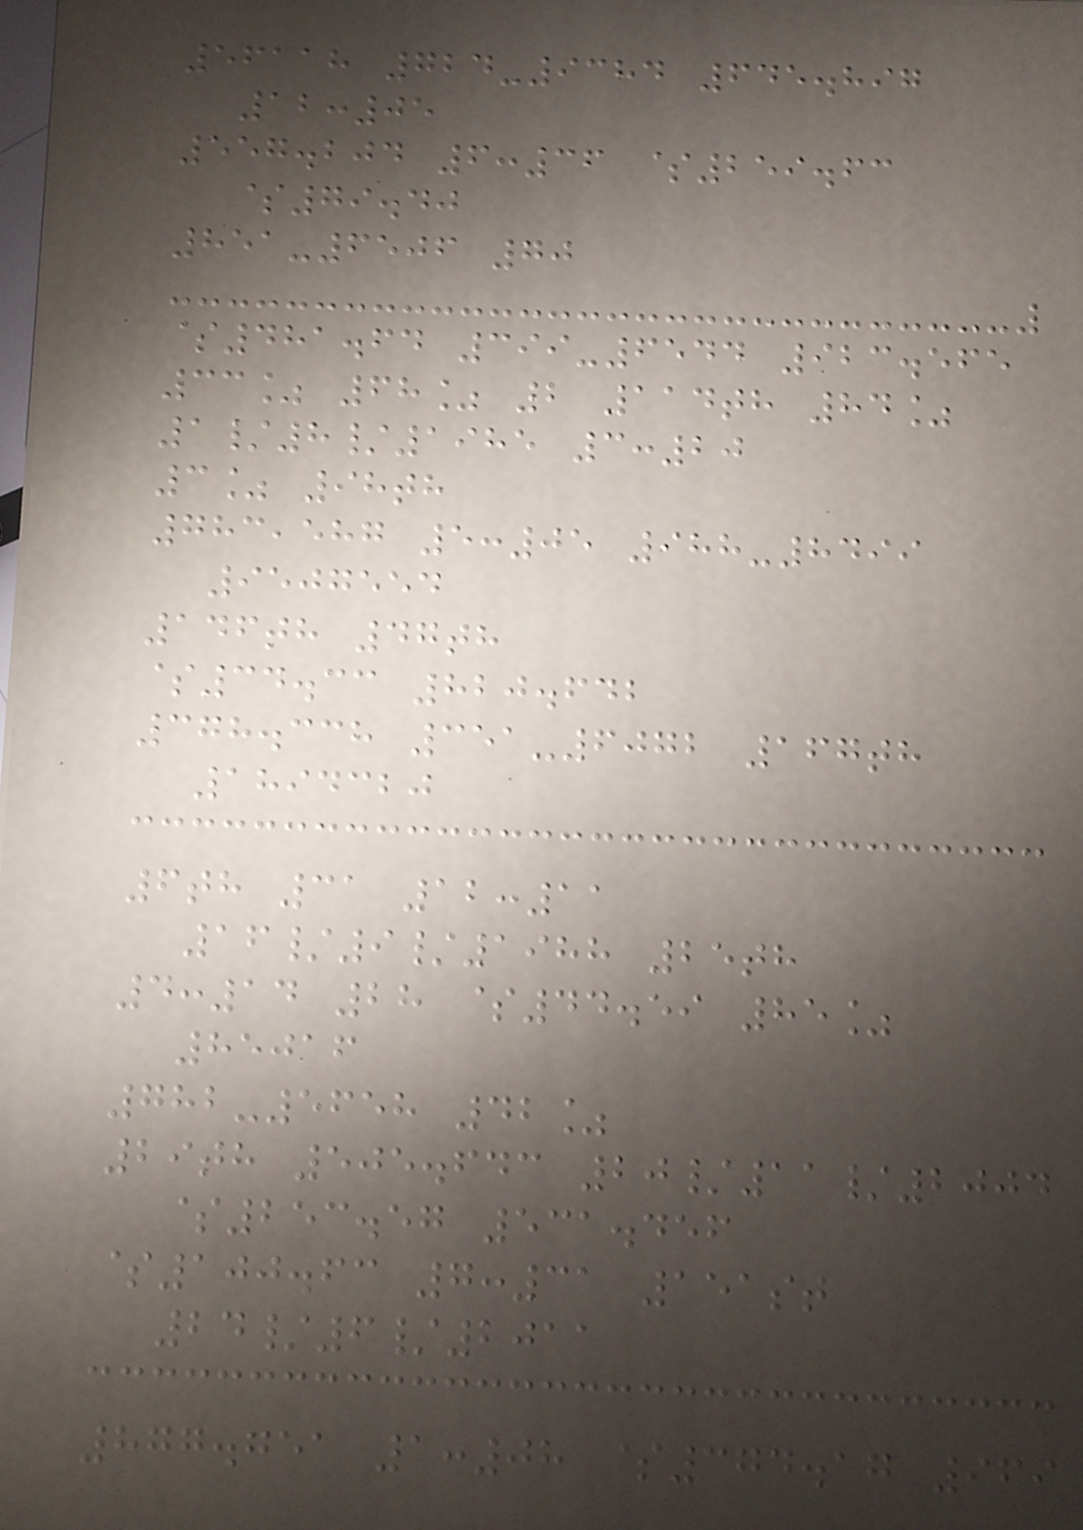56118 724-9384 645.897
12:05
557.204 6:36 $259.63
$79.40
851-6506 70
$481.64 399-6544 923.565
33% 68% 2 114th 84%
1/8/1985 3:20
3% 98th
783,587 5:05 988-8499
9507554
146th 47th
$34.33 820.642
378.338 351-6072 167th
1894320
6th 31 12:11
16/9/1988 25th
4:14 28 $44.59 85%
85016
782-5658 42%
29th 505.643 20/11/2004
$253.57 531.456
$100.63 7:31 151st
24/6/2011
877.751 1:08 $374.17 969
